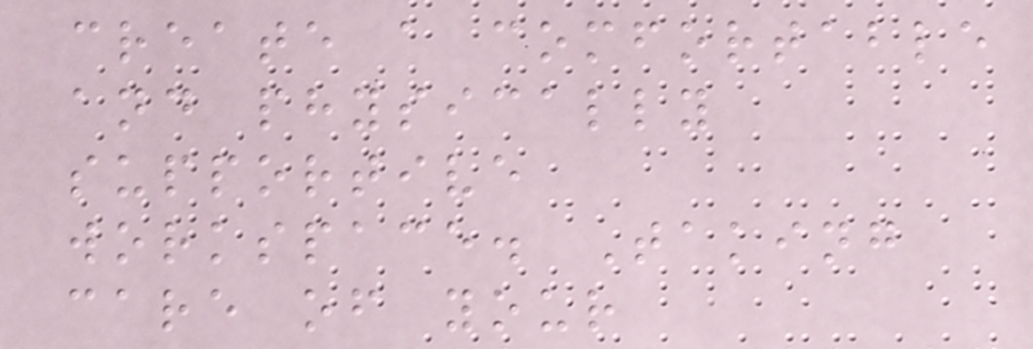create a comfortable
and physically
supportive
workspace. Taking
care of your
